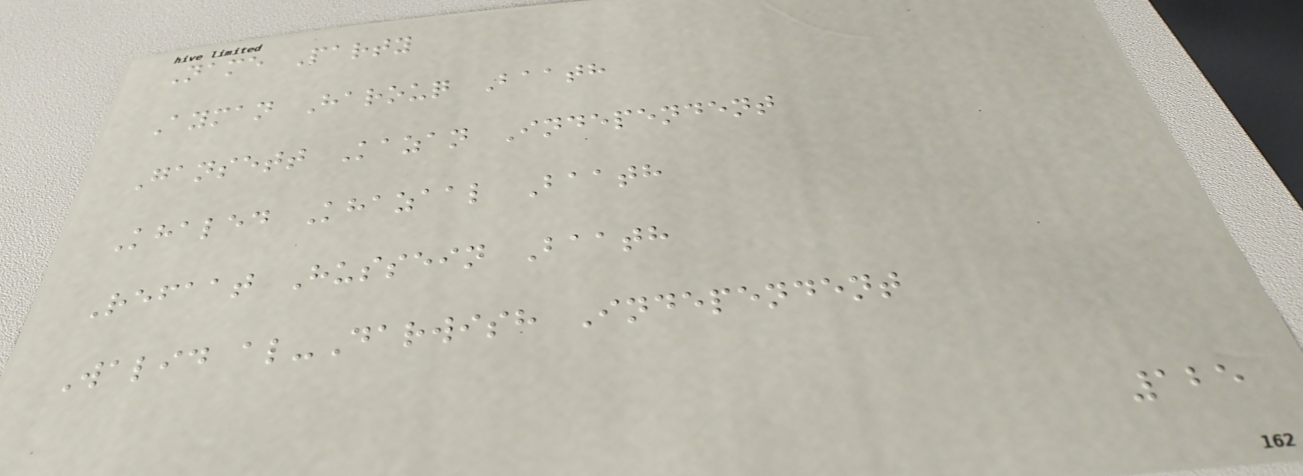Name Party
Ayman Harouq Baath
Gansett Kazan Independent
Khaled Khazaal Baath
Refaat Hussein Baath
Walid al-Darwish Independent
125
